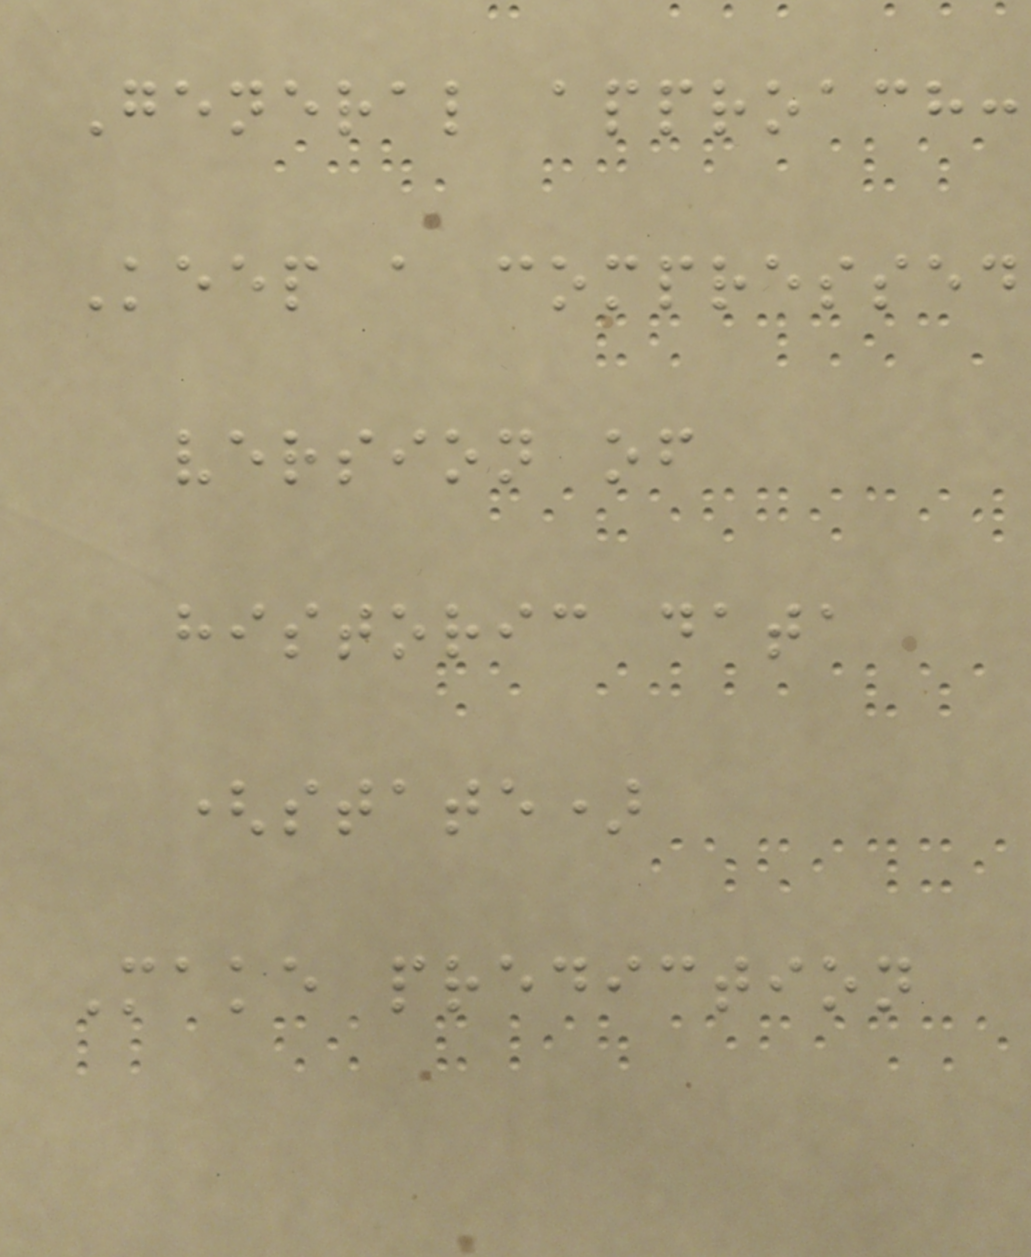General approach:
Keep a compressed
version of
historic data
(state)
Make prediction
